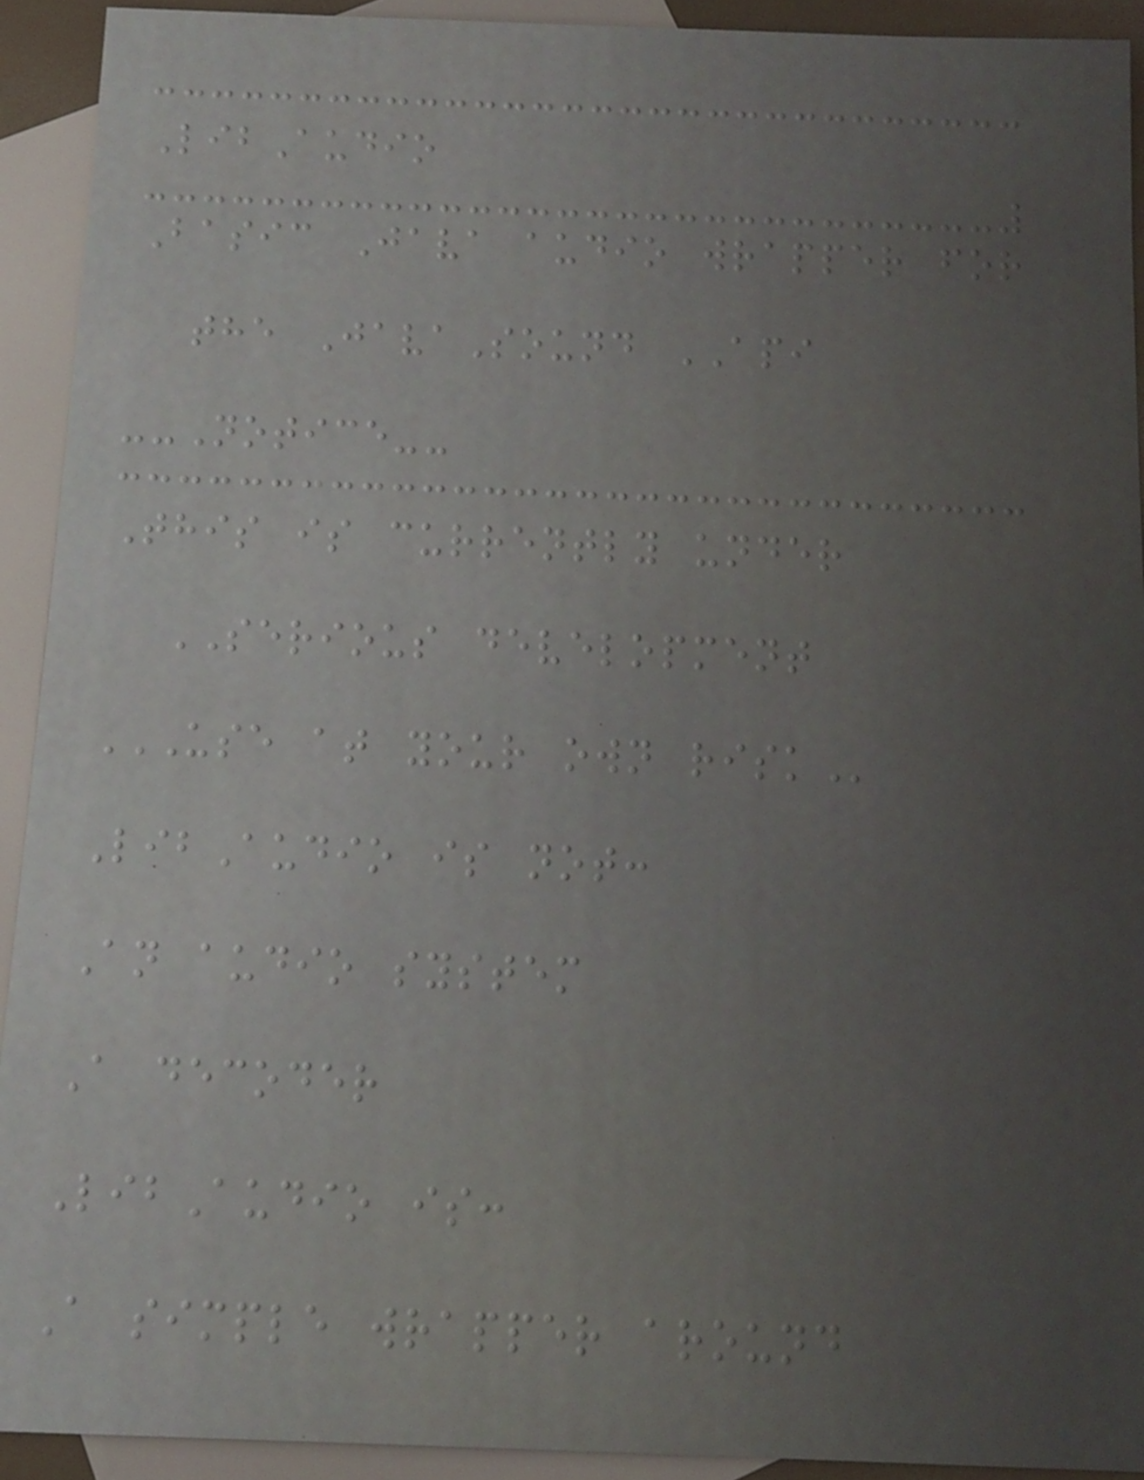LibAudio
Basic Java audio wrapper for
the JavaSound API
--Notice--
This is currently under
SERIOUS development
USE AT YOUR OWN RISK
LibAudio is not:
An audio system
A decoder
LibAudio is:
A simple wrapper around
